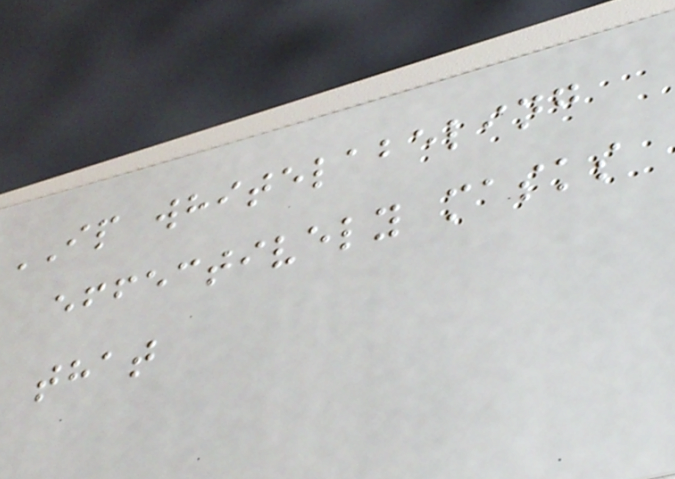IP whitelabeling
effectively masks
that
